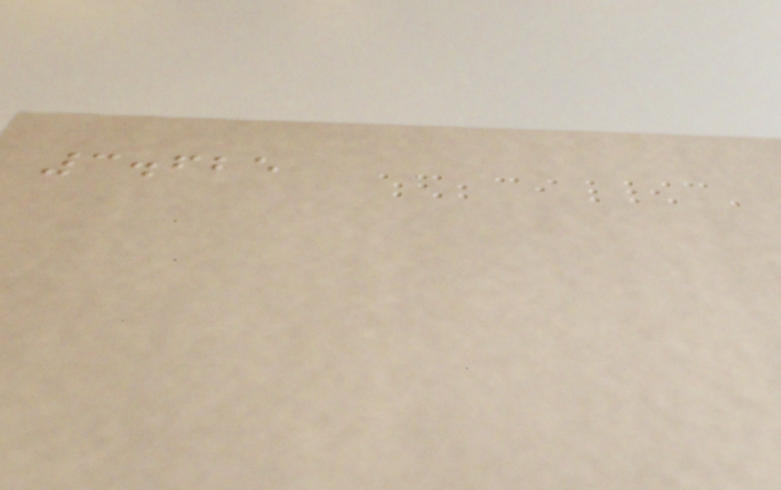3.625
